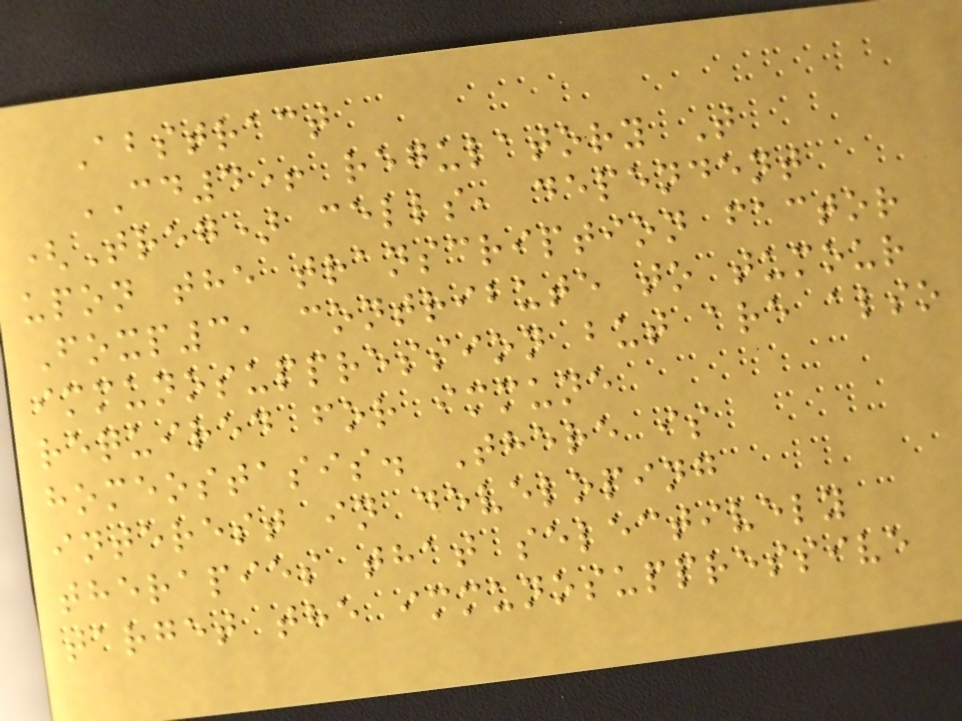Abstract
CD4+ regulatory T
(Treg) cells, dependent
upon the transcription factor
Foxp3, contribute to tumour
immunosuppression but are also
required for immune
homeostasis. There is
interest in developing
therapies that selectively
target the immunosuppressive
